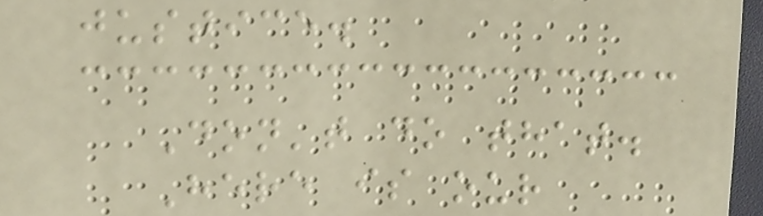justice.
Don't do that.
Here is our
